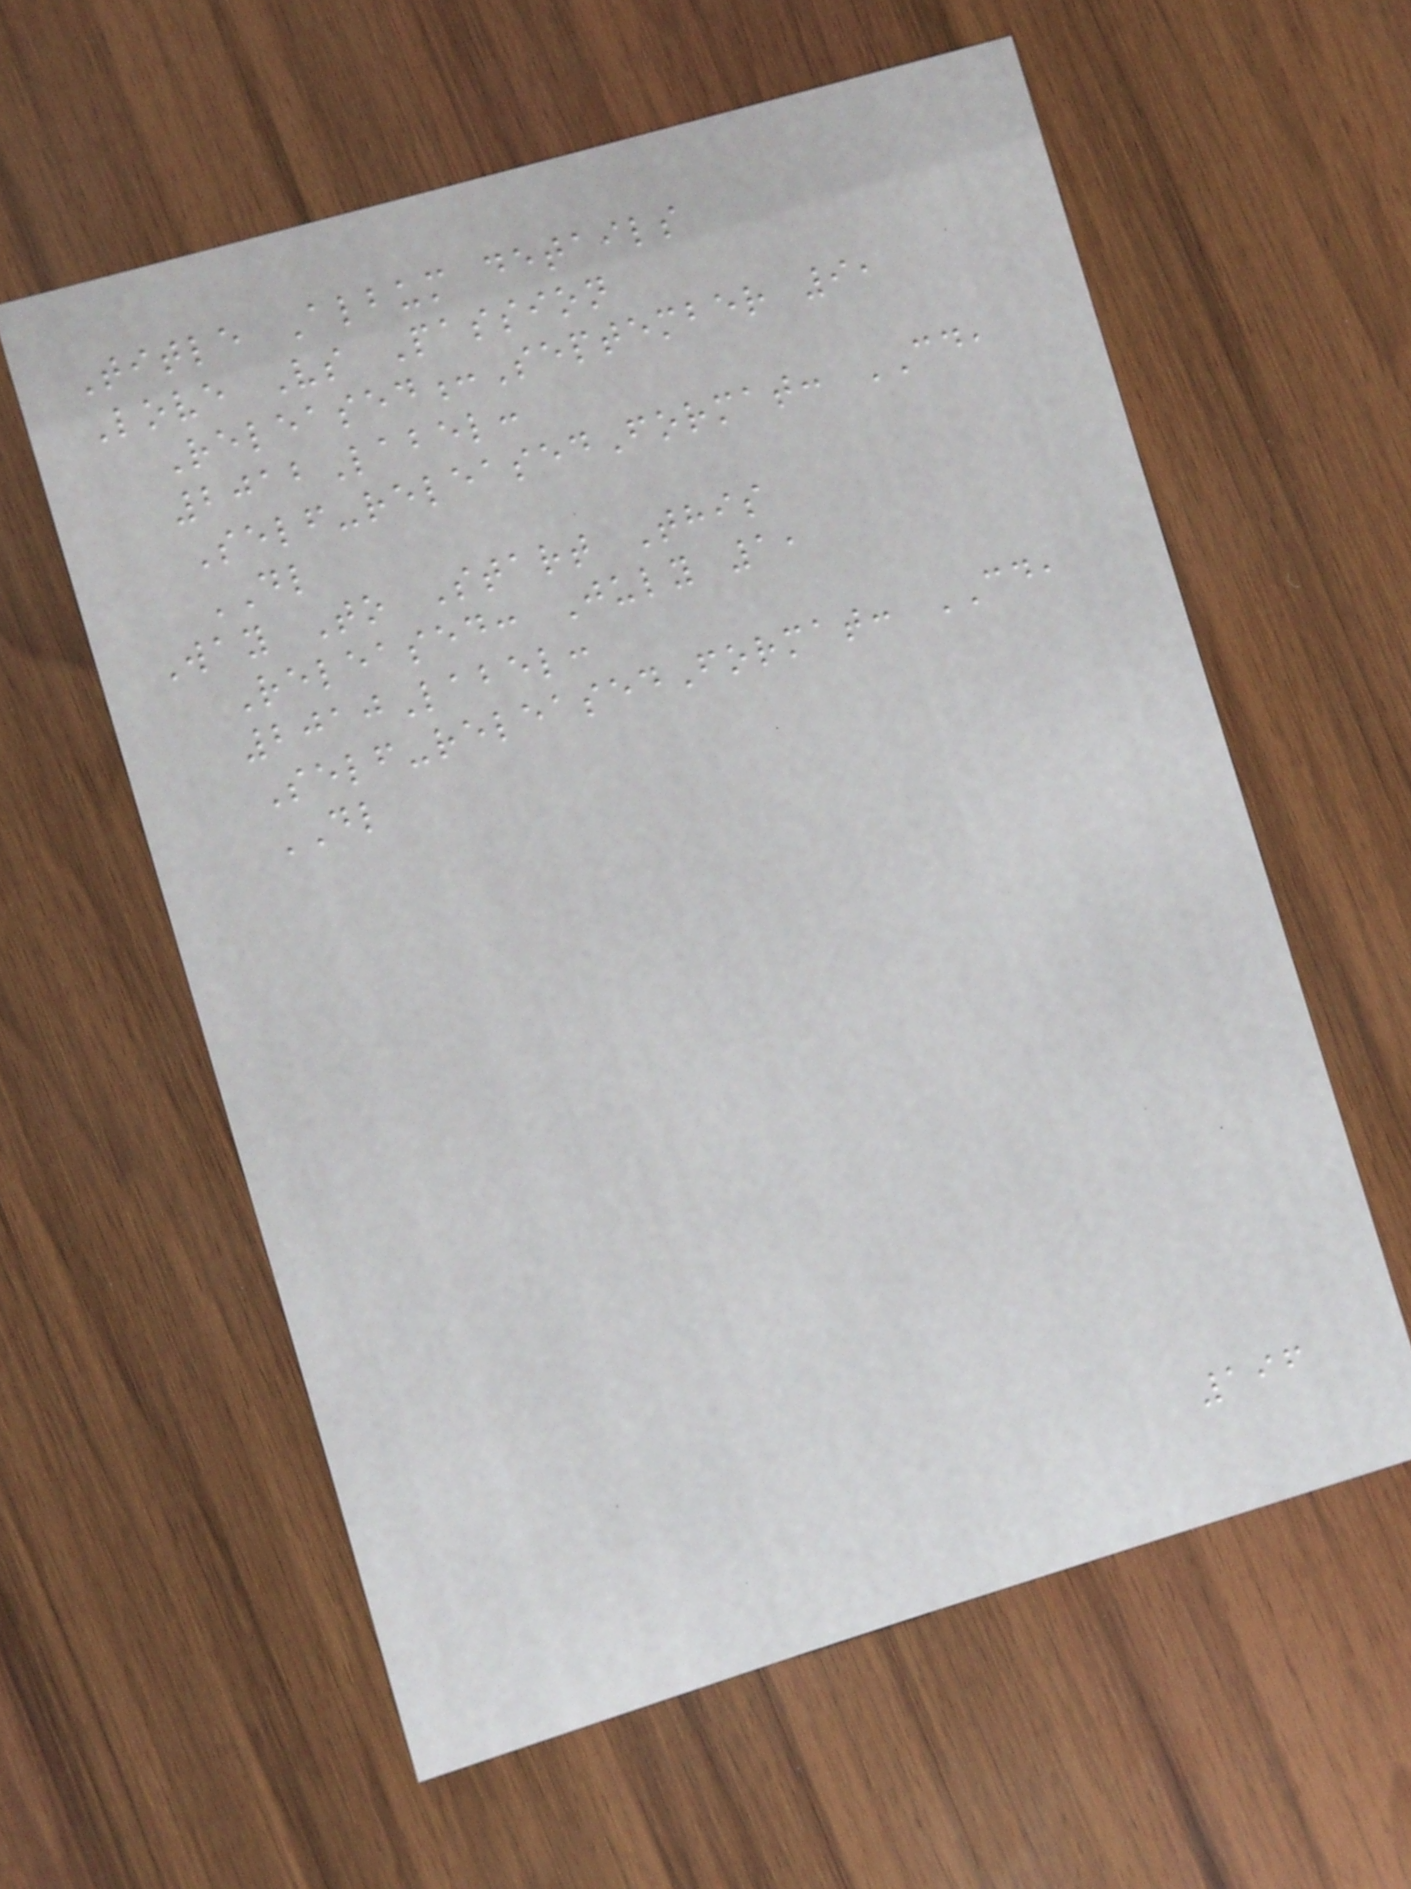Title Album details
Love Vs Passion
Released:September 9,
2012Label:
Self-releasedFormat: CD,
DL
Way To Start This
Released: July 1,
2010Label:
Self-releasedFormat: CD,
DL
196
